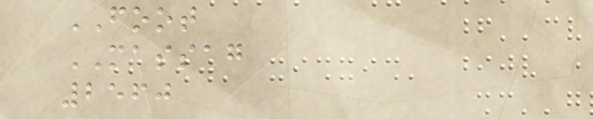FOOT
MASSAG
2560
